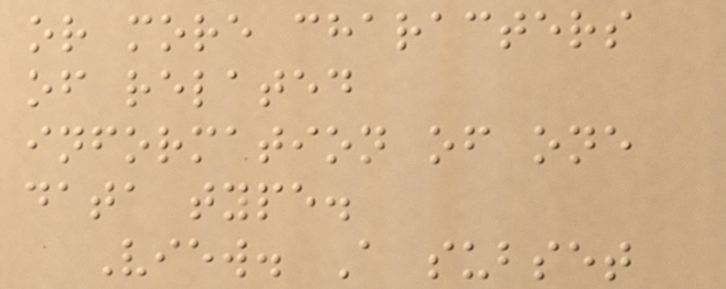or more characters
of related
information of one
data type.
View. A subset
